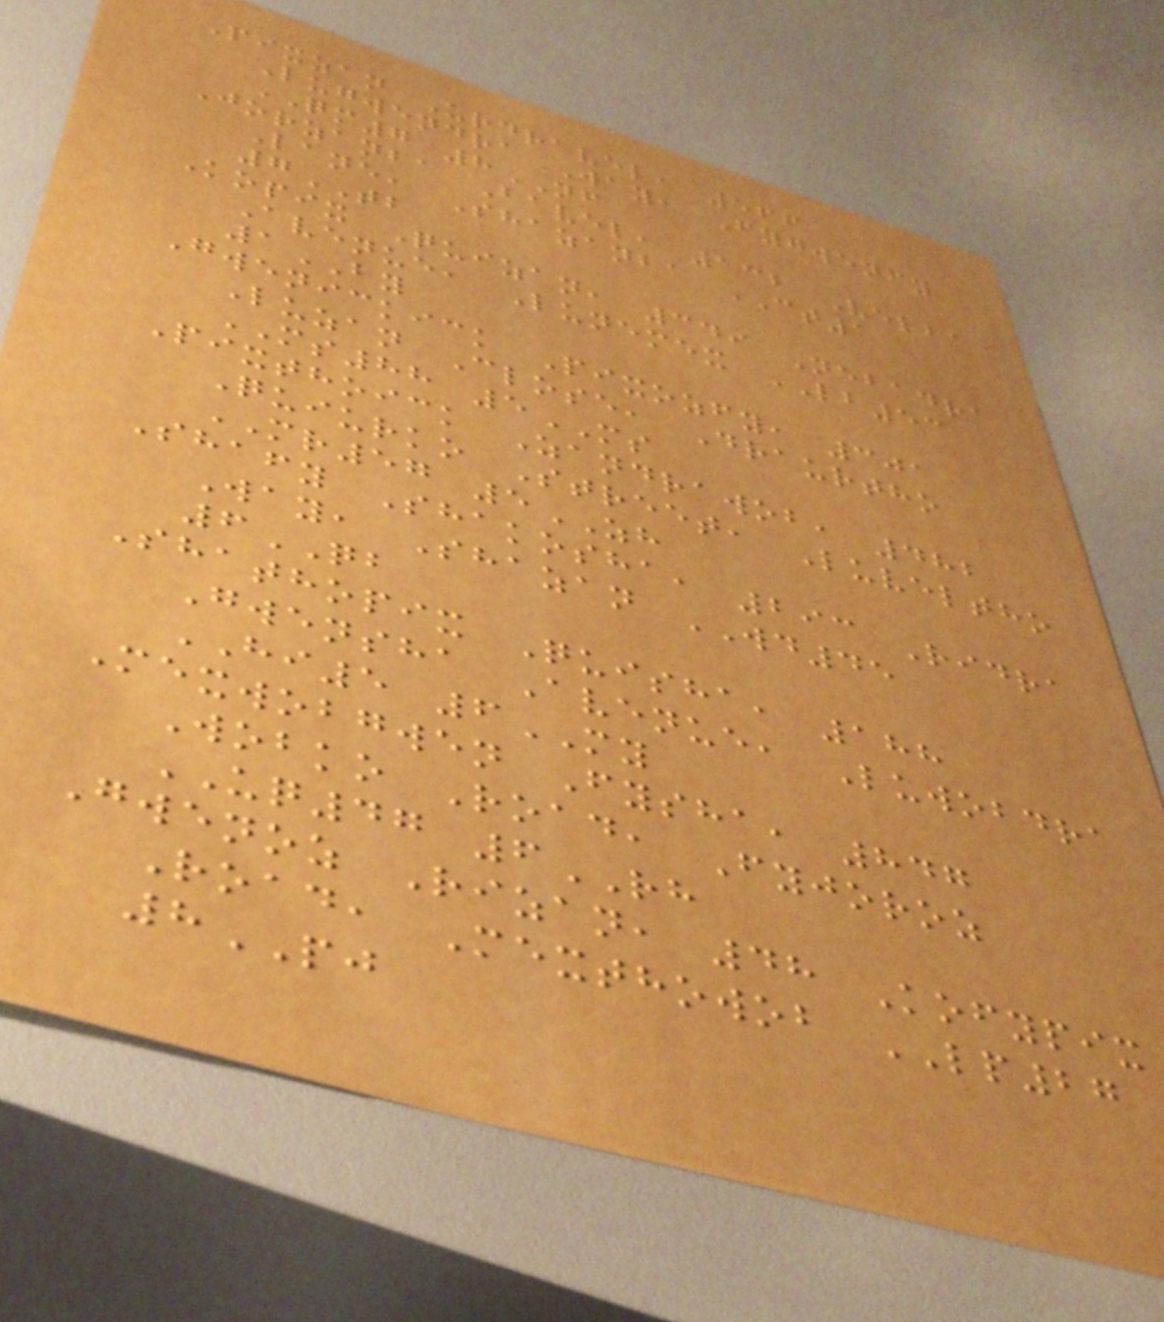Pixzan Urdravel, 566
Lugwendra Way, Fygwenfy
QM7 8NF
Jorzanba Bavel, 132 Velba
Lane, Shazanba CT1
7TB
Kopix Quizan, 349 Nebadra
Avenue, Lunemex LB53
1BY
Gwenickick Pixozfy, 301
Luzan Close, Draurtho
MS88 5MS
Pixthoick Zandrawob, 482
Quiurko Street, Luveltho
MR57 5ZH
Shafy Shakosha, 293 Ridra
Way, Shazan WD45
6QB
Shathopix Quisha, 188
Gwensha Avenue, Luwobdra
HI5 6MY
Mexwobgwen Fysha, 847
Wobko Road, Fyjoroz
UQ47 6RH
Gwenoz Rizan, 48 Kofypix
Road, Mexthowob LP27
8PJ
